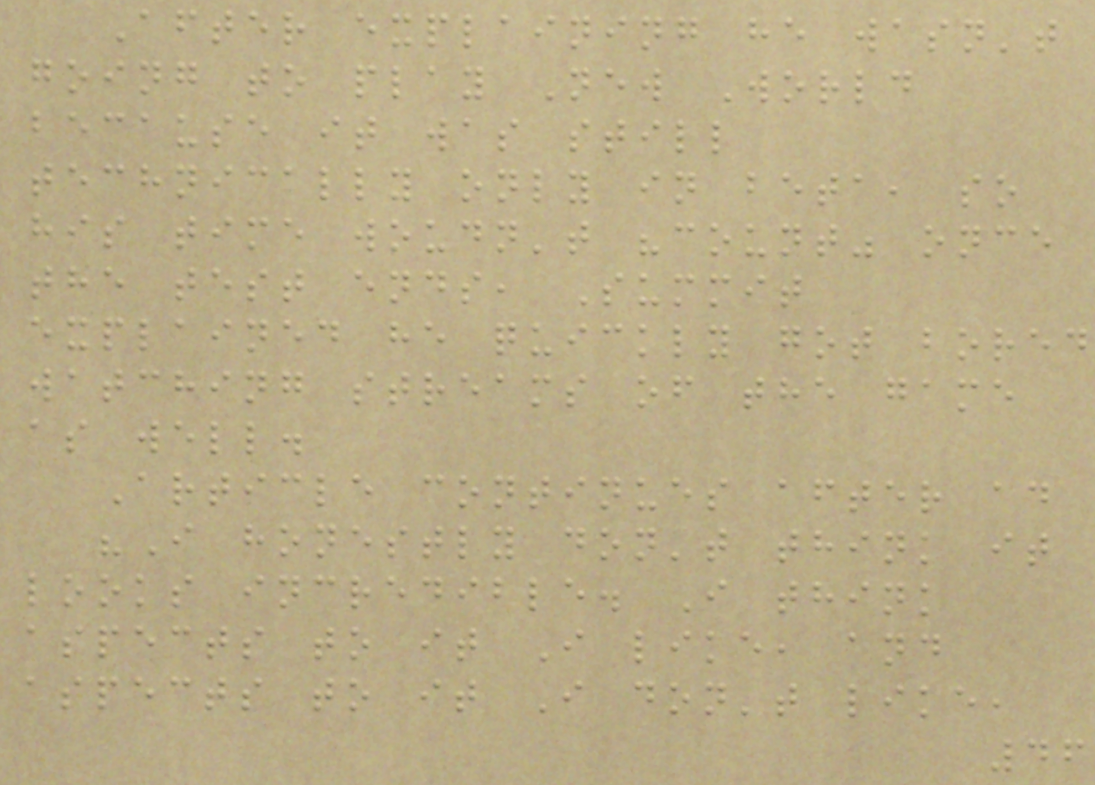After explaining he wasn't
going to play New World
because it was still
technically only in beta, so
his time woudn't "count" once
the test ends, Summit
explained he quickly got bored
watching streams of the game
as well.
Article continues after ad
"I honestly don't think it
looks incredible. I think
aspects to it I like, and
aspects to it I don't like,
46
